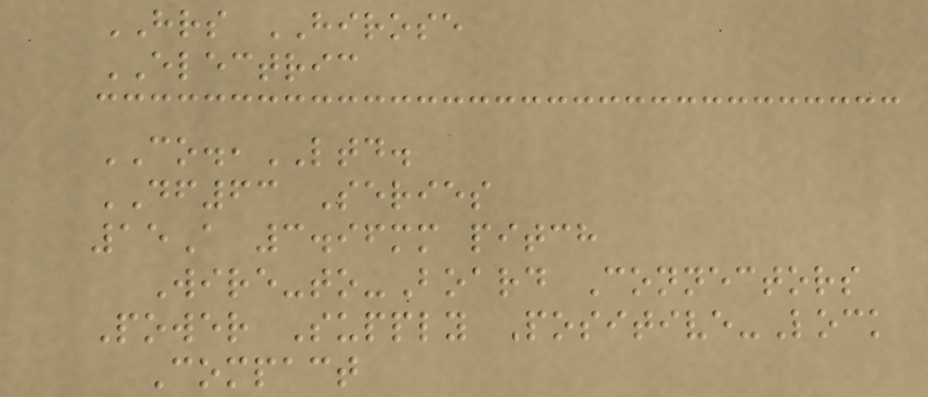HRS HIROSE
ELECTRIC
CO.,LTD.
DF63 Series
15A 3.96mm pitch
Wire-to-Board Connectors
Power Supply Positive-Lock
Compact
